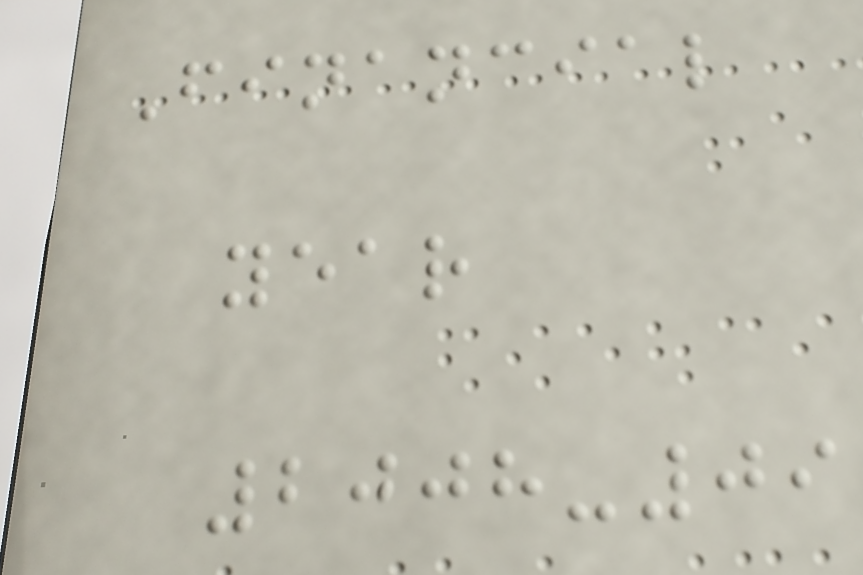Financial
year
2008-09
